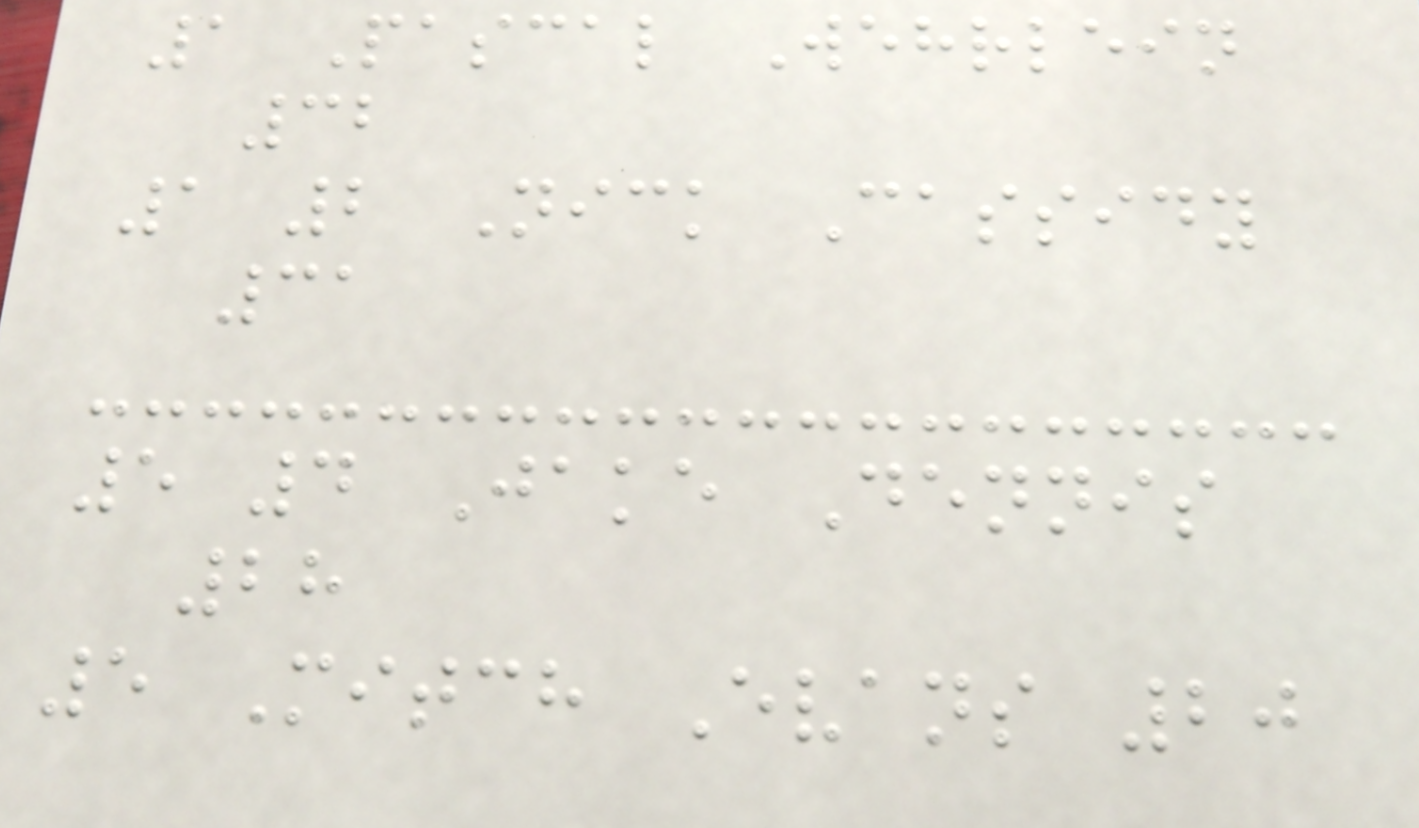1 Pascal Wehrlein
32
1 2 Nick Cassidy
31
5 4 Jake Dennis
28
5 Mitch Evans 20
